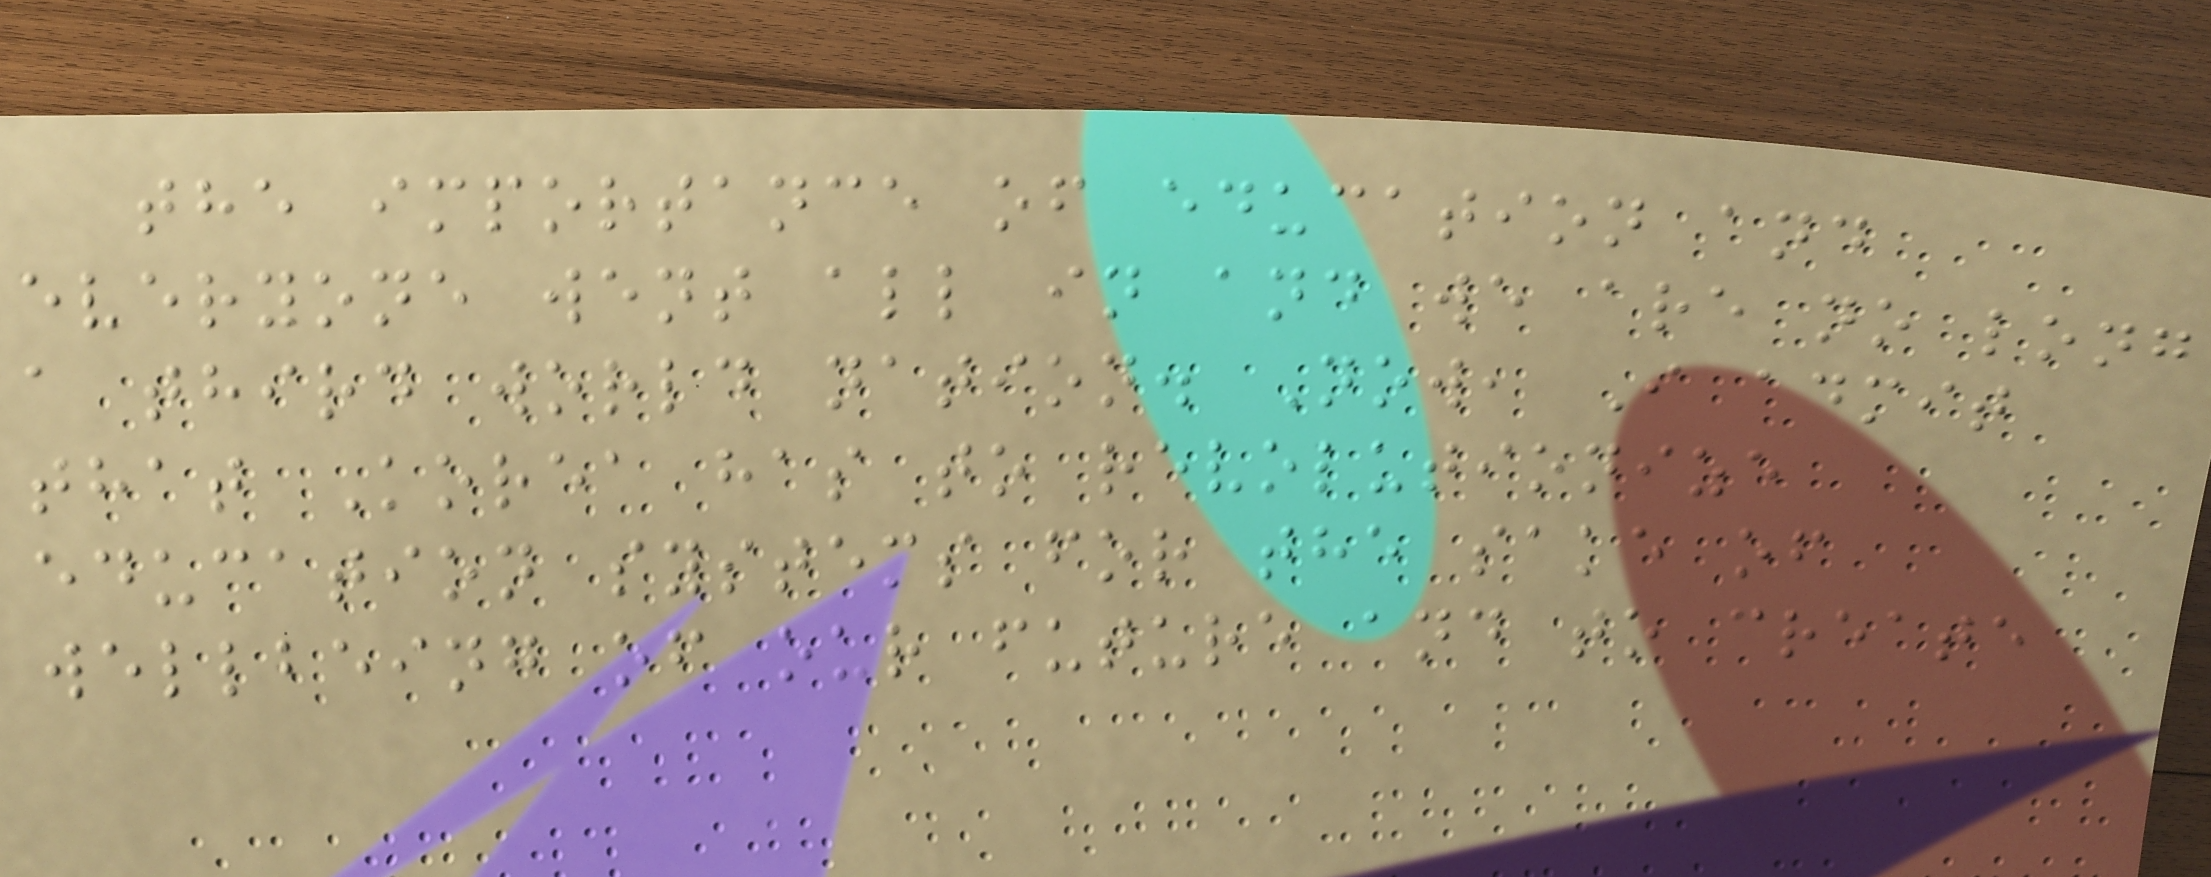the importance of education and
everyone went all in and we are no long
a third world nation. Now, I admit
that Korea has to revolutionize
education systems for the sake of
wellbeing of our future and to create
